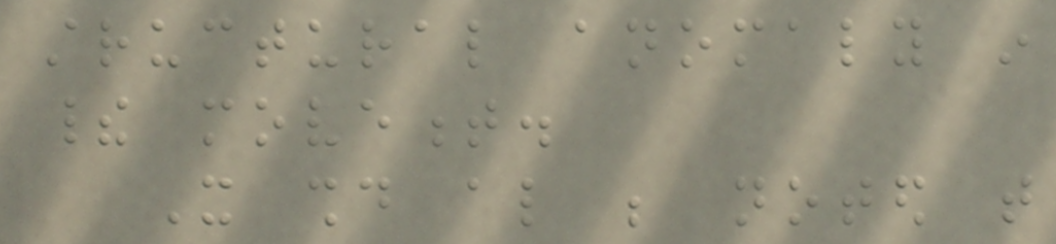structural anomaly in
their movement.
It should also be noted that
